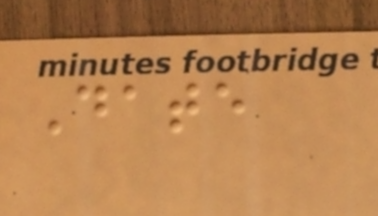Date
